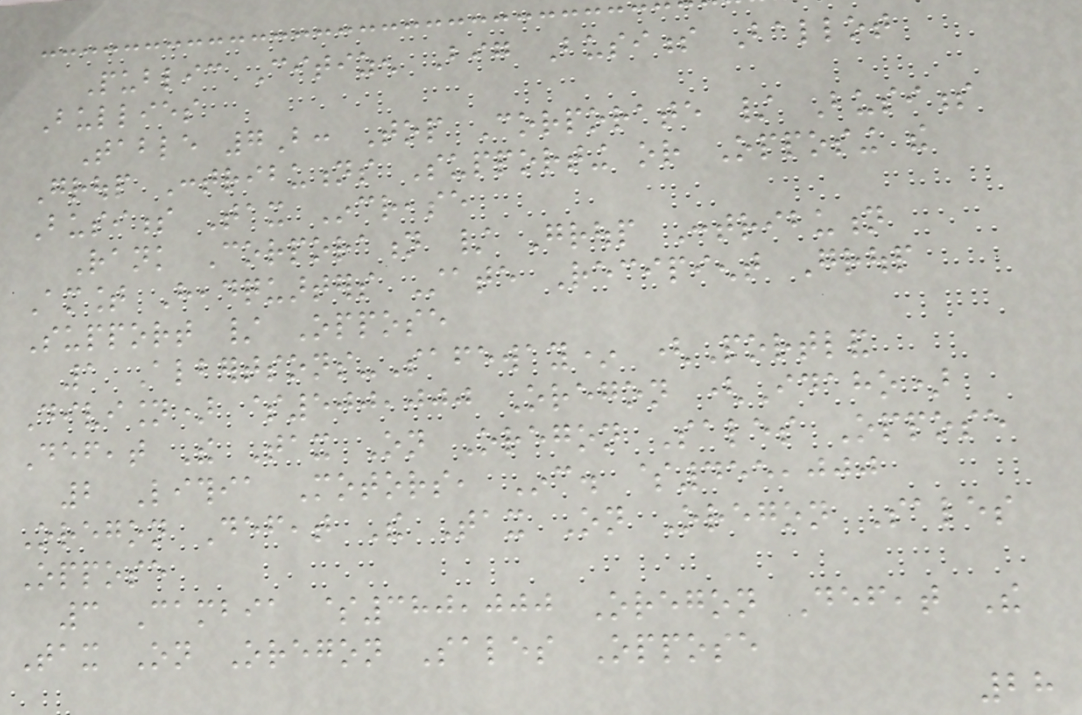Public Citizen Big Business Ballot
Bullies
Table 7B: Top Corporate / Business
Group Contributions Supporting or Opposing the
Business Tax Increase
Rank Corporation / Group Contribution
Amount Headquarters State Recipient Group
Support / Oppose
1 Albertsons-Safeway* (Portland
Division) $500,000 Oregon (Idaho)
Defeat The Tax On Oregon Sales Oppose
2 Lithia Motors, Inc. $455,000
Oregon Defeat The Tax On Oregon Sales
Oppose
3 Cambia $380,000 Oregon Defeat The
Tax On Oregon Sales Oppose
28
